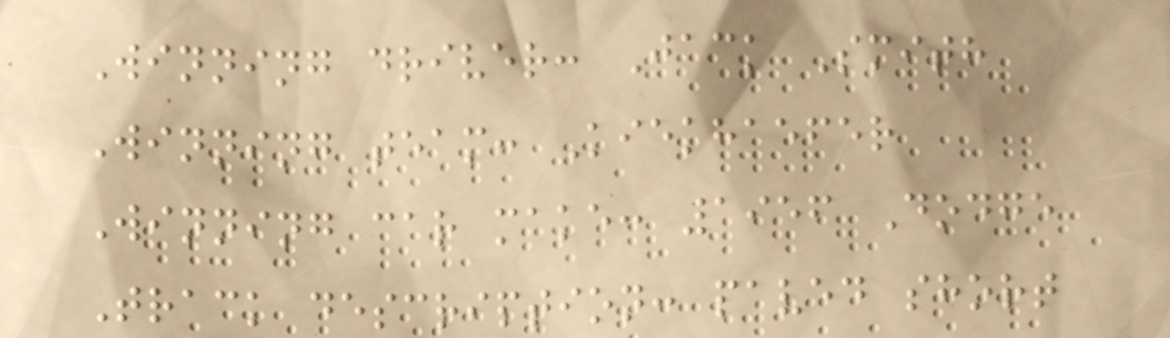Winning driver: Jack Smith
Winning team: Kiekhaefer
Winning car make: 1956 Dodge
Track description: paved short
